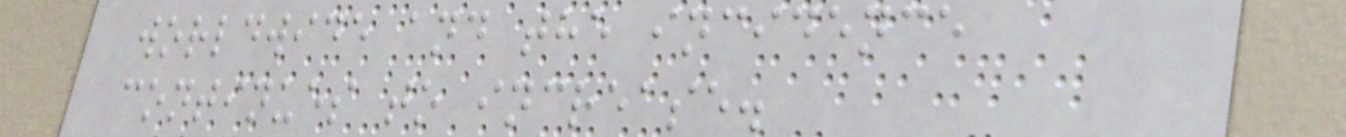worldwide and the incidence
continues to increase.
